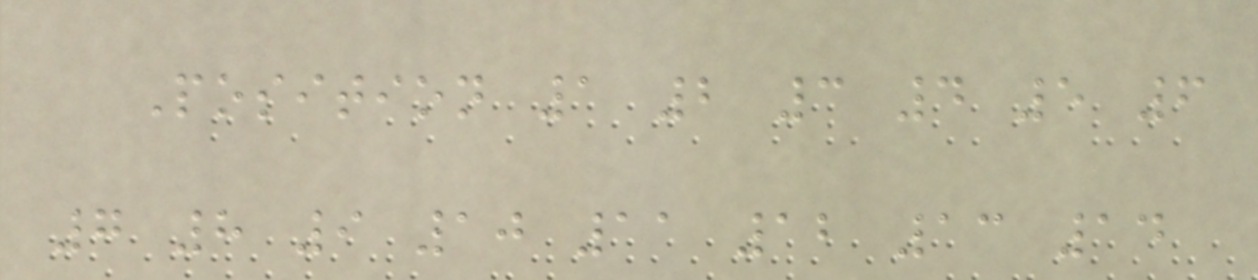Position 1 2 3 4 5 6
7 8 9 10 11 12 13 14
